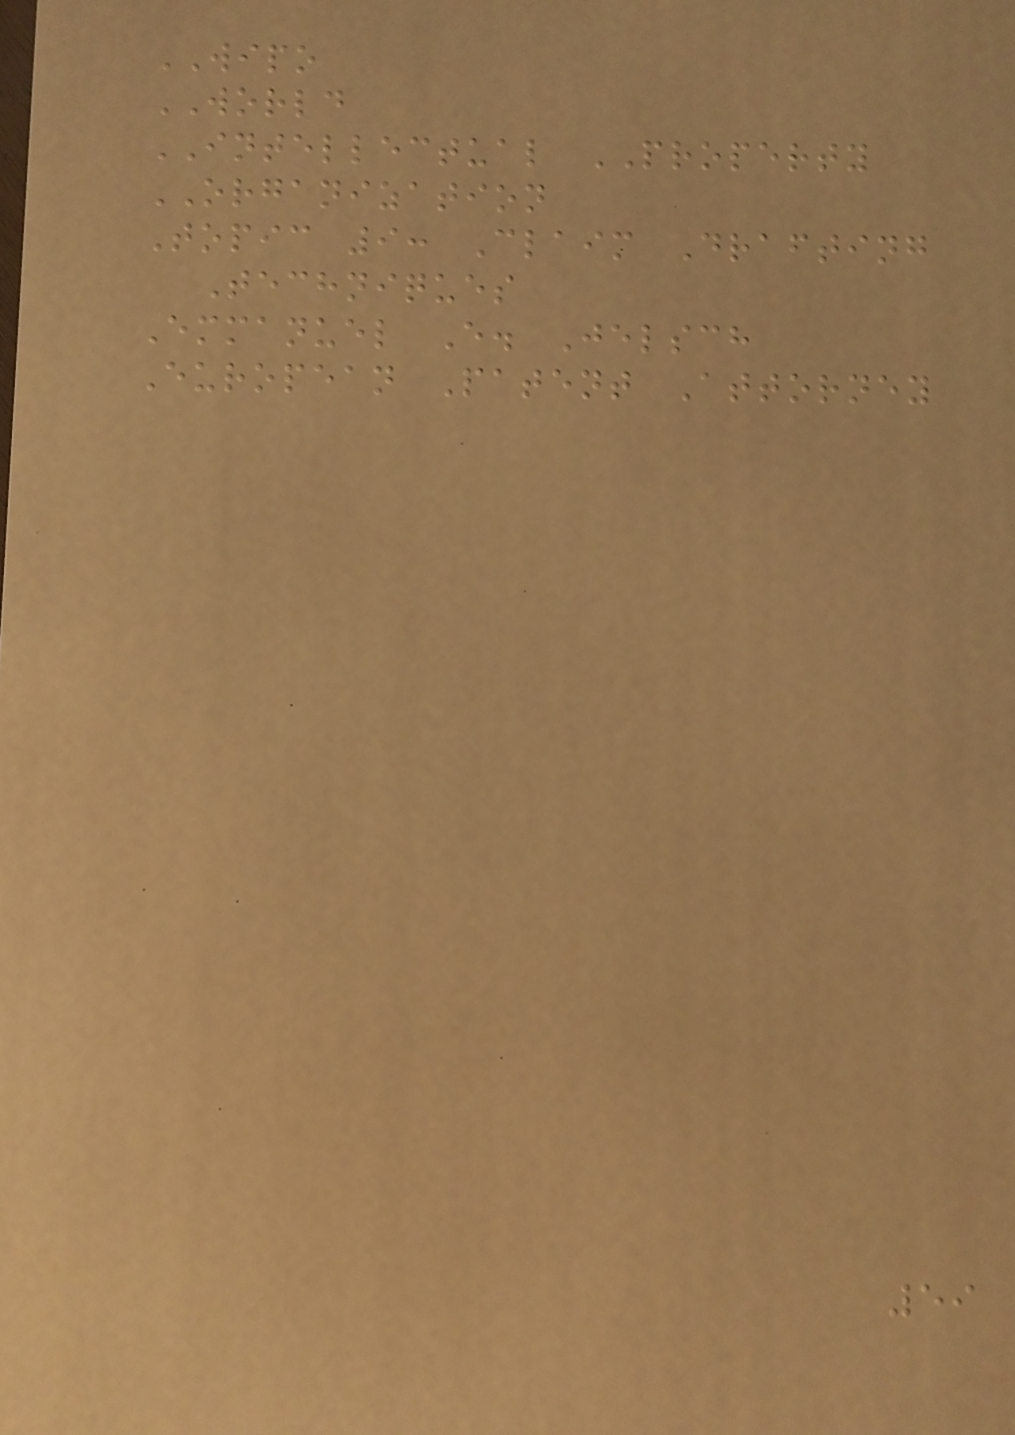WIPO
WORLD
INTELLECTUAL PROPERTY
ORGANIZATION
Topic 9: Claim Drafting
Techniques
Emmanuel E. Jelsch
European Patent Attorney
59
